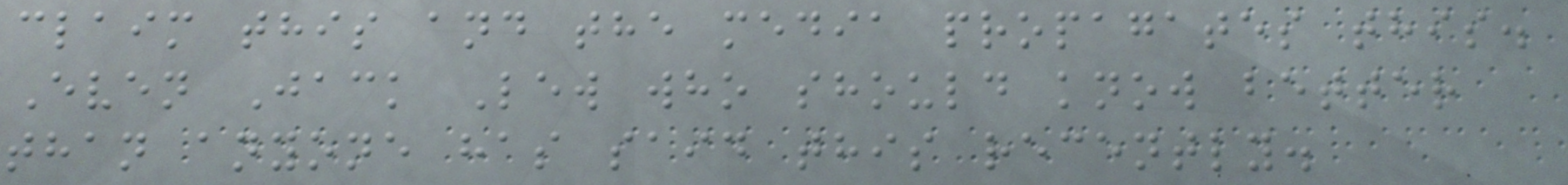claim this and the media propagates this.
Even Jack Lew who should know better
than anyone has said this recently.
